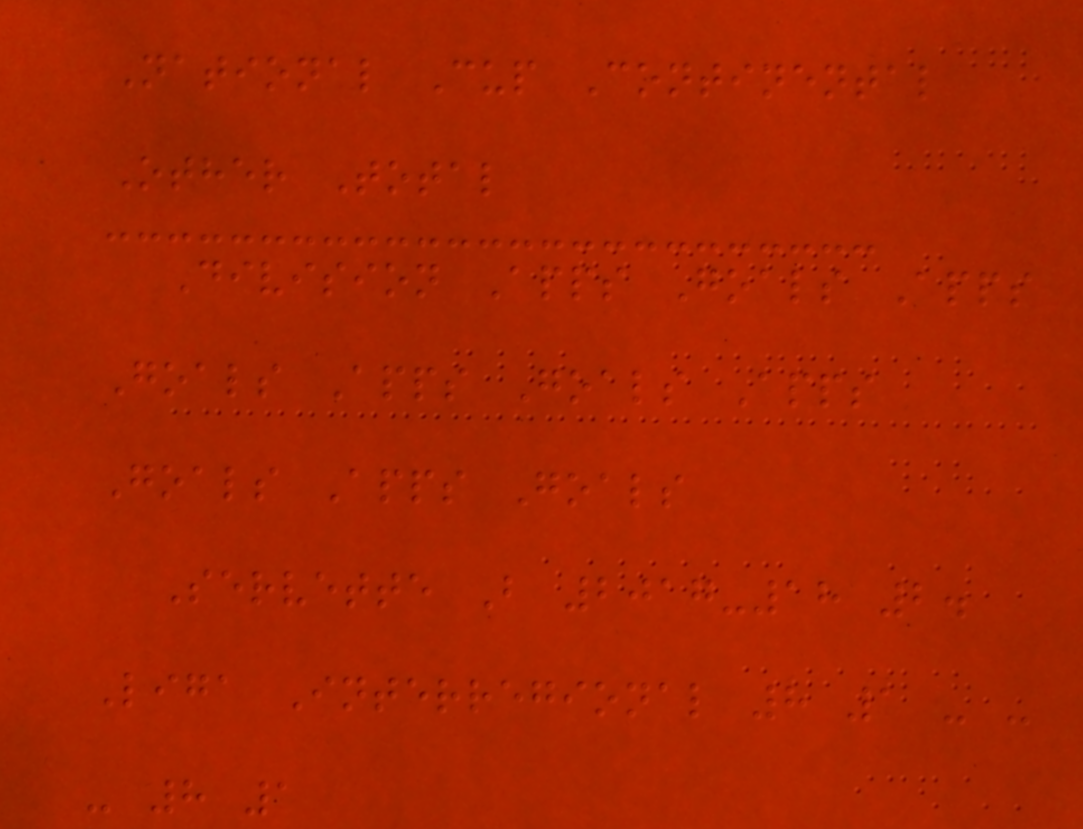National Cup Continental
Other Total
Division Apps Goals Apps
Goals Apps Goals Apps
Goals Apps Goals
Servette B 2017-18 2.
Liga Interregional 8 1 - -
- 8 1
